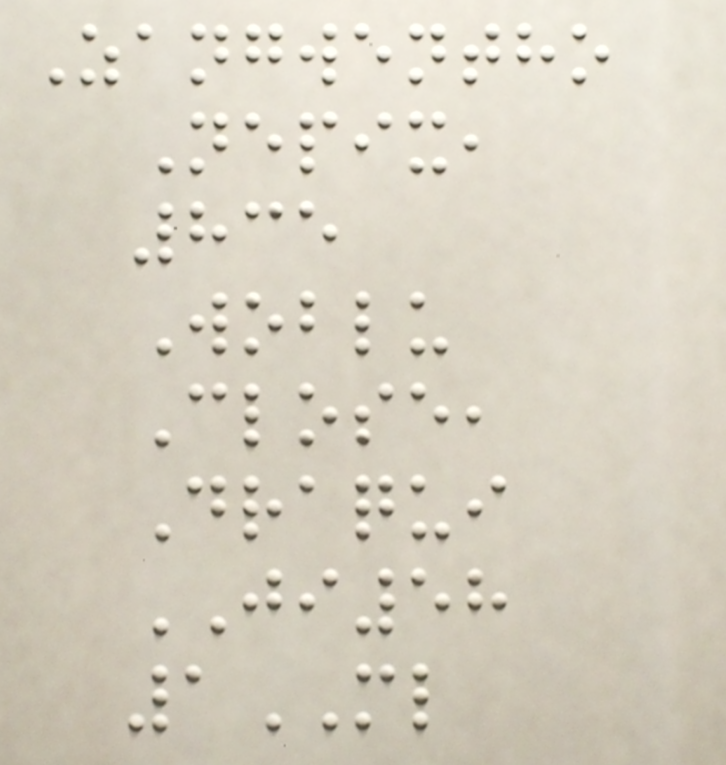Zangwentho
Nepix,
835
Woblu
Close,
Draqui
JI58
1ML
